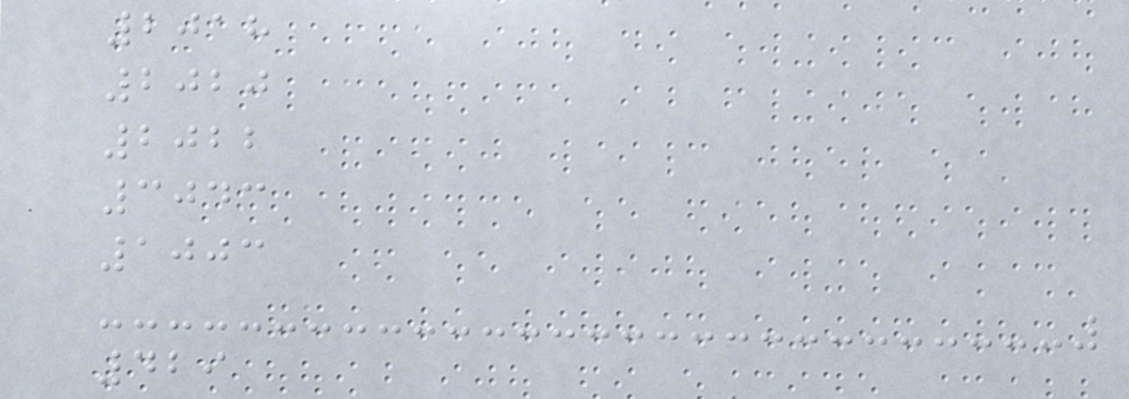2018
2020
2022
3043
1003
429
